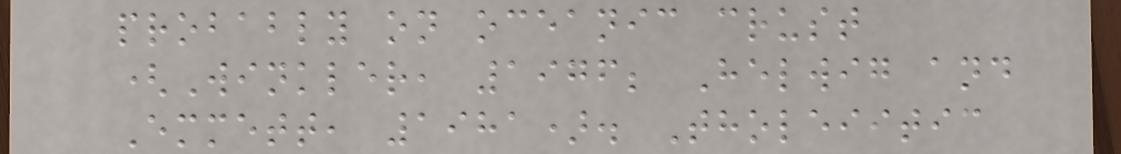probably on oceanic crust
(Winkler, 1976; Helwig and
Emmett, 1981). Tholeiitic
